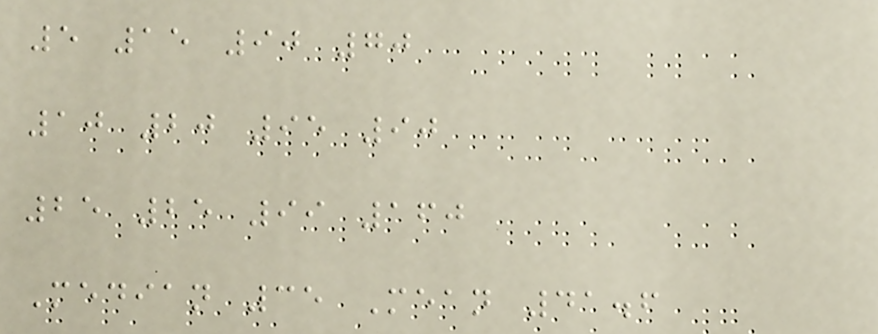5 15 90 70
10 20 95 90
25 25 99 160
Median 35 Mean 41.6
